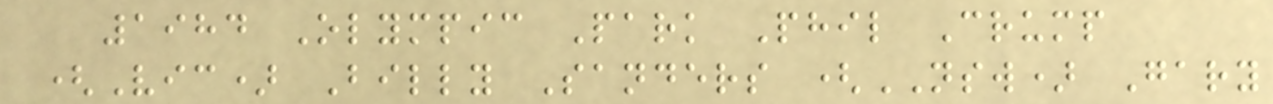1984 Olympic Park Phil Crump
(Vic) Billy Sanders (NSW) Gary
